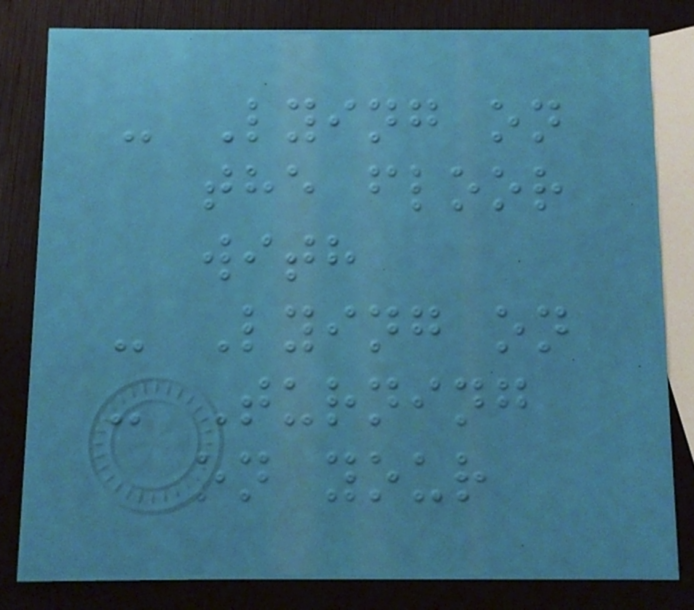- Lying on
the floor
with
- Lying on
- Turning
on your
